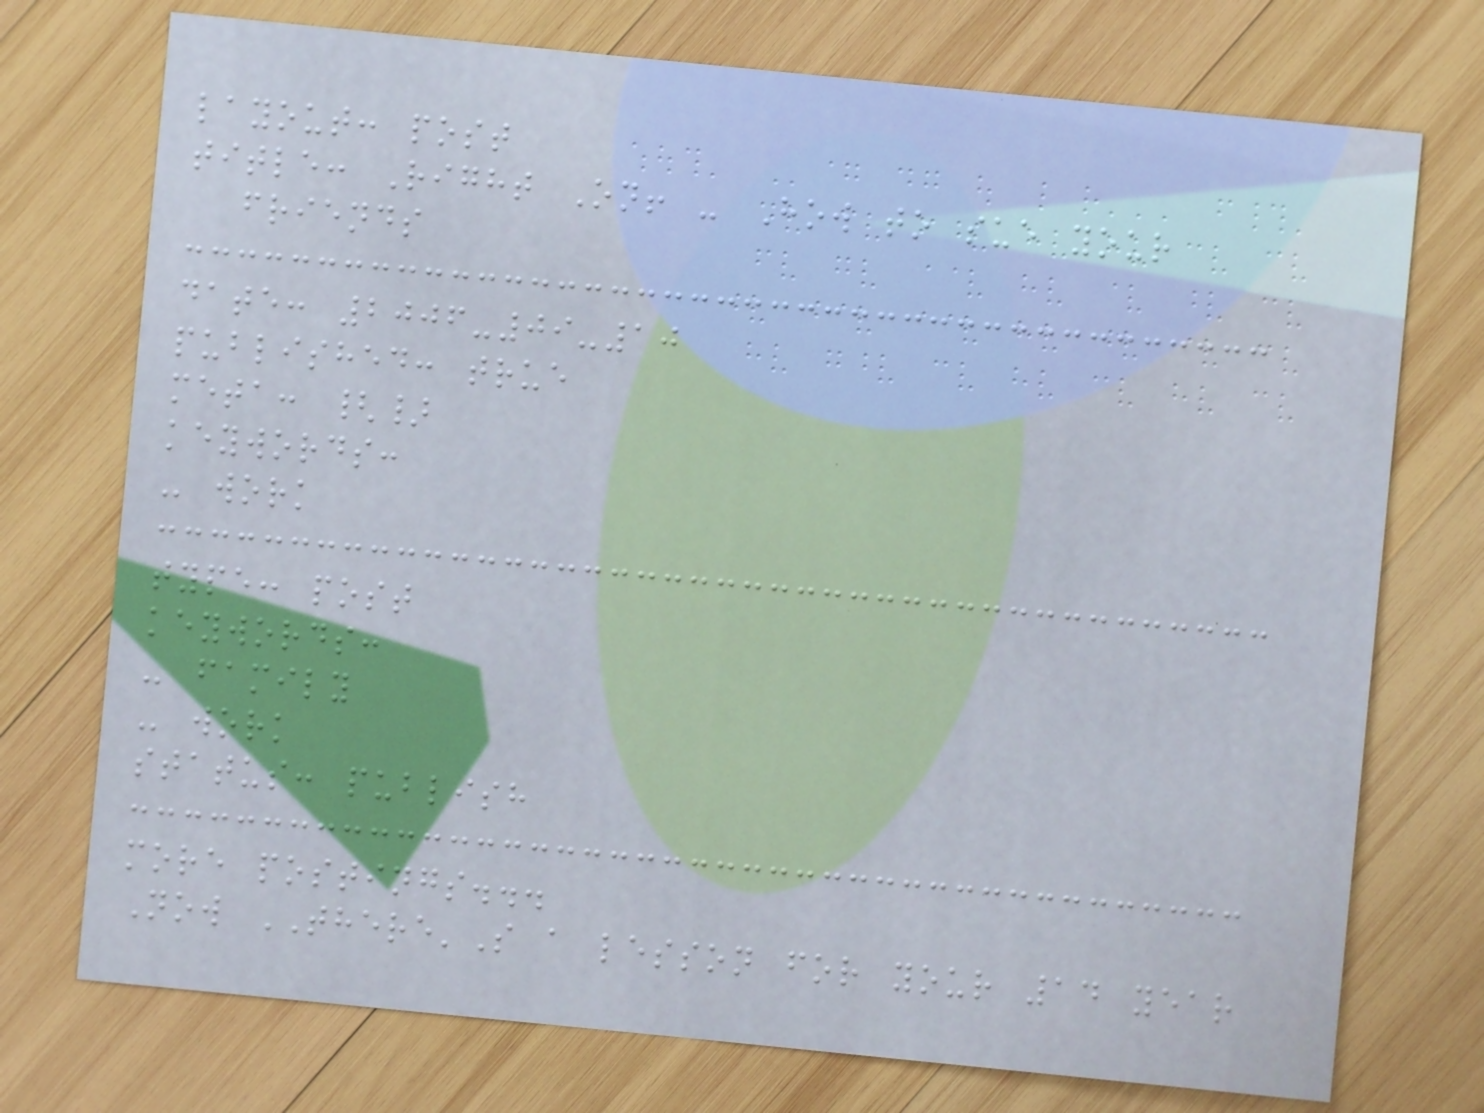layout: post
title: Right On! - How to sue your
friends
date: 2006-09-10
published: true
meta: {}
keywords:
- work
type: post
keywords:
- family
- work
status: publish
more postings...
Now THERE'S a lesson for your 14 year
